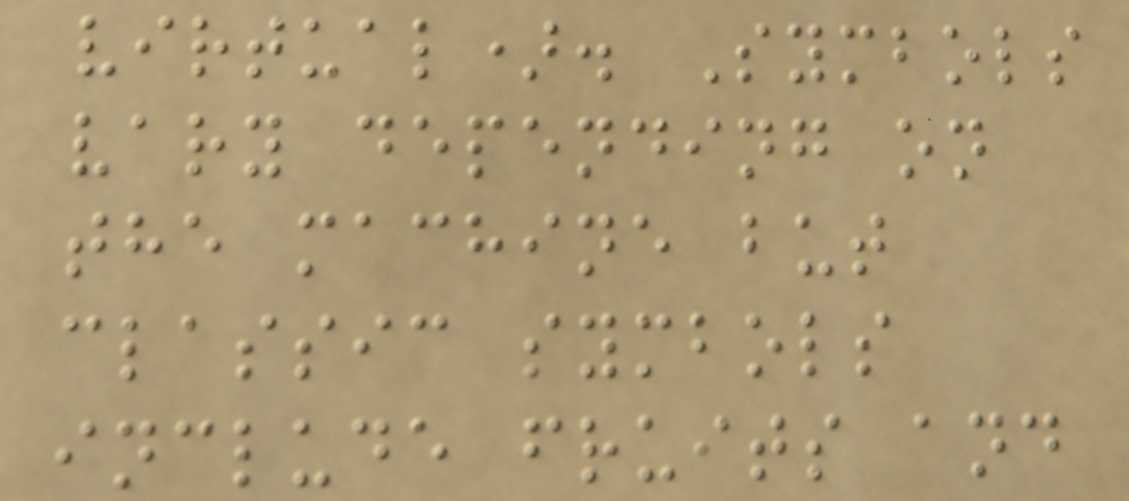virtual). Symbols
vary depending on
the machine but
classic symbols
include fruits and
